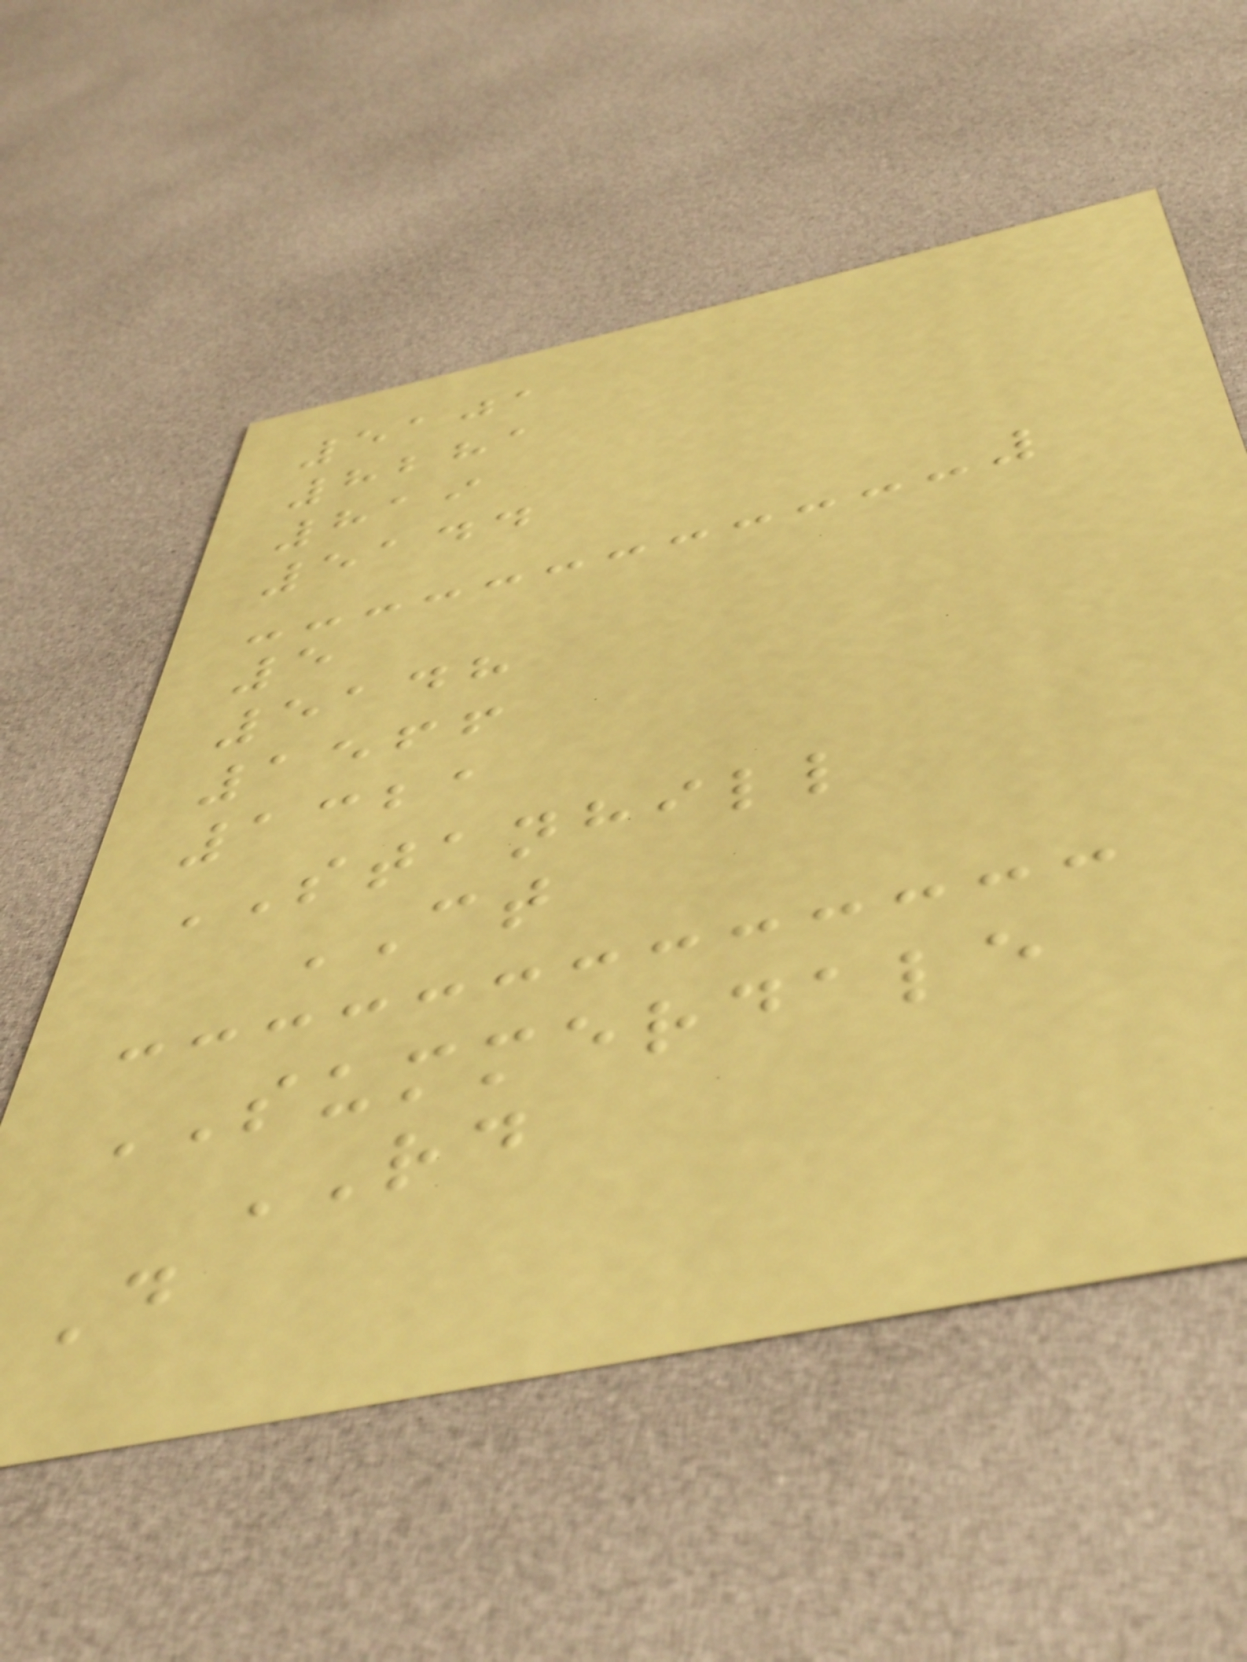5101
8281
819
5144
5
5148
1566
1321
STANHILL
CT
SUMMERDALE
RD
D
